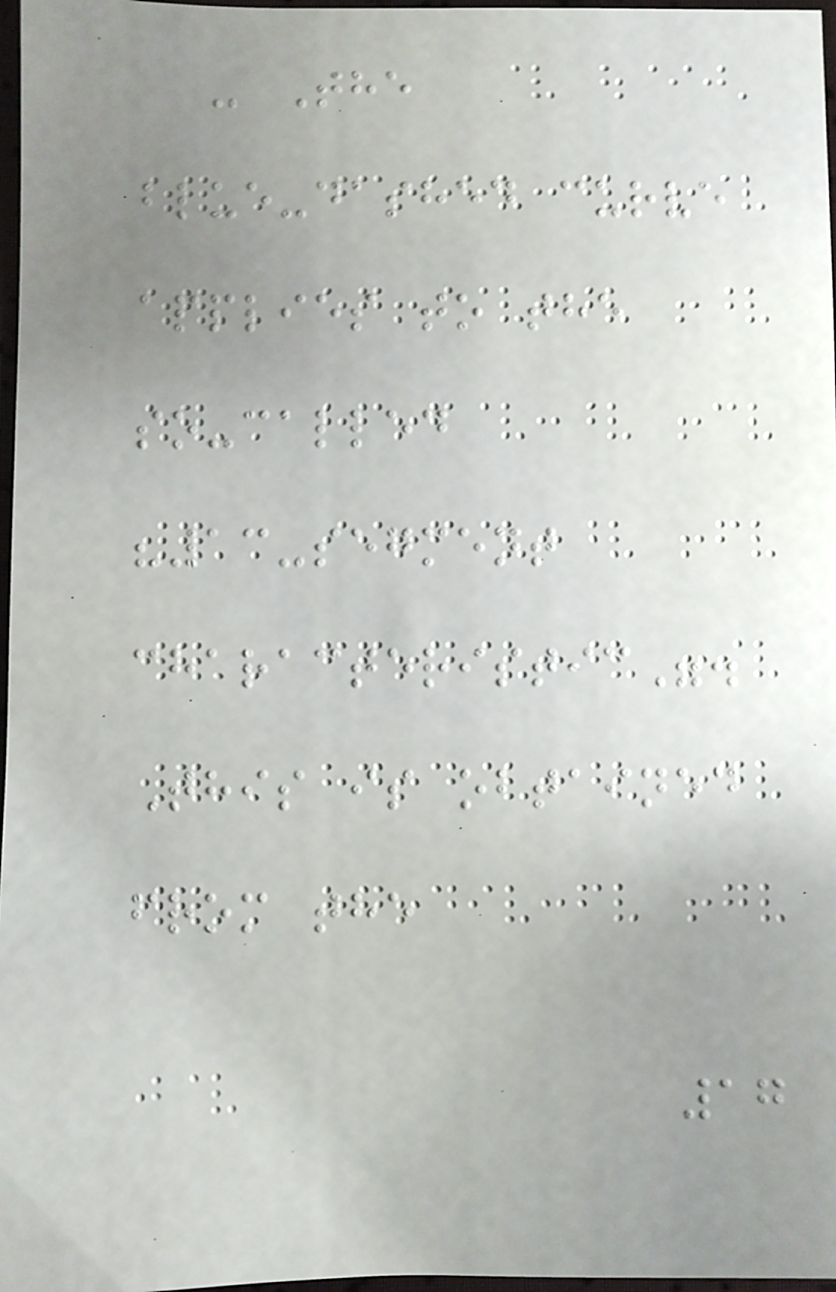- The
blue-dashed curve
applies to the
so-called
"13-segment
characteristic".
This is obtained
from the
17
